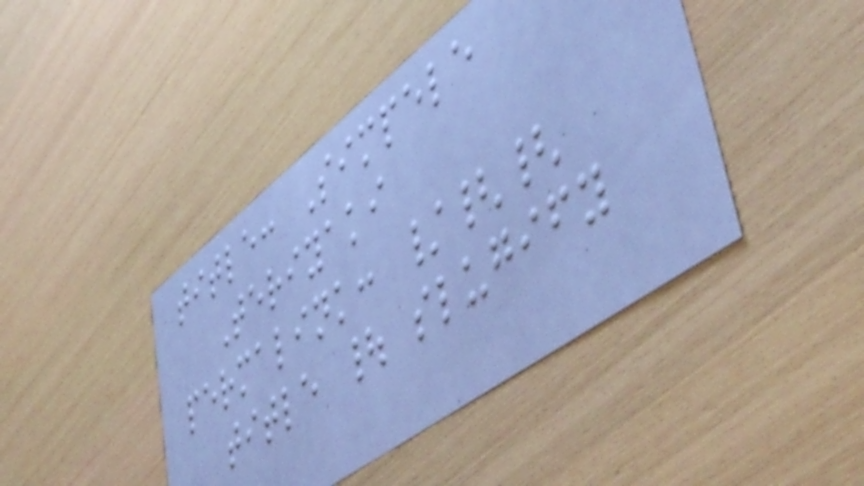title: Simpele
Teriyaki
permalink: /{{
title | slugify
